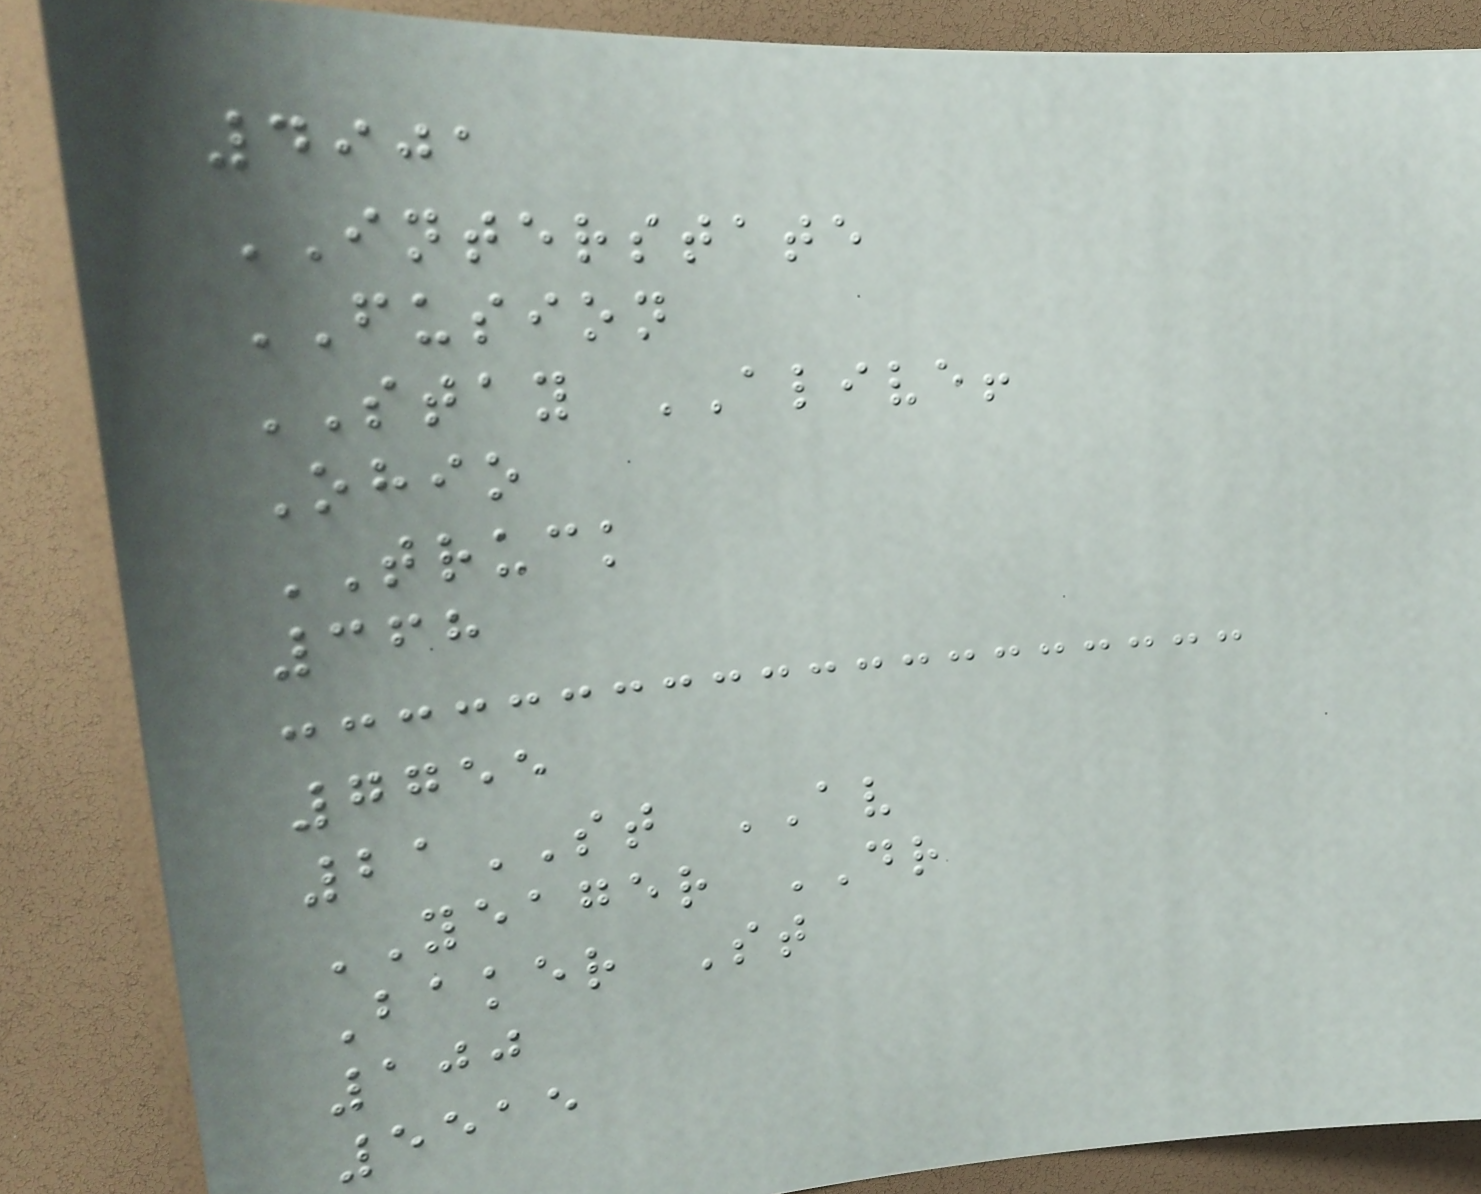4901
INTERSTATE
FUSION
STAY ALIVE!
Ohio
TRUCK
368
7755
21ST AV
YEAGER DR
Baker St
100
5515
